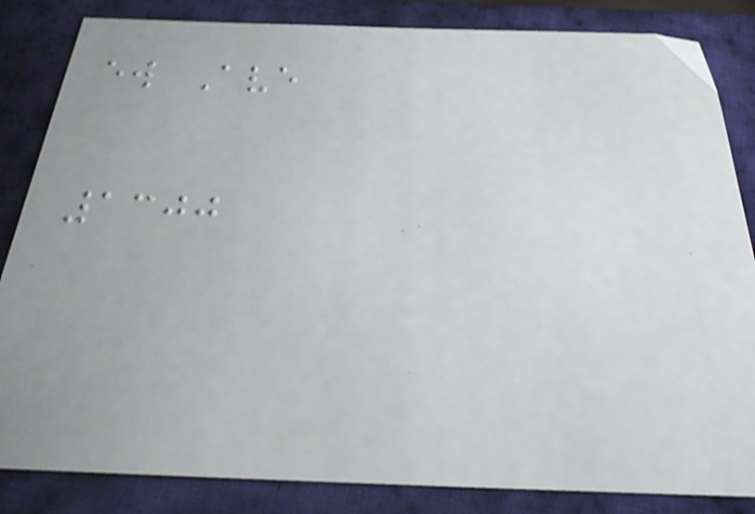ew Ave
1300
